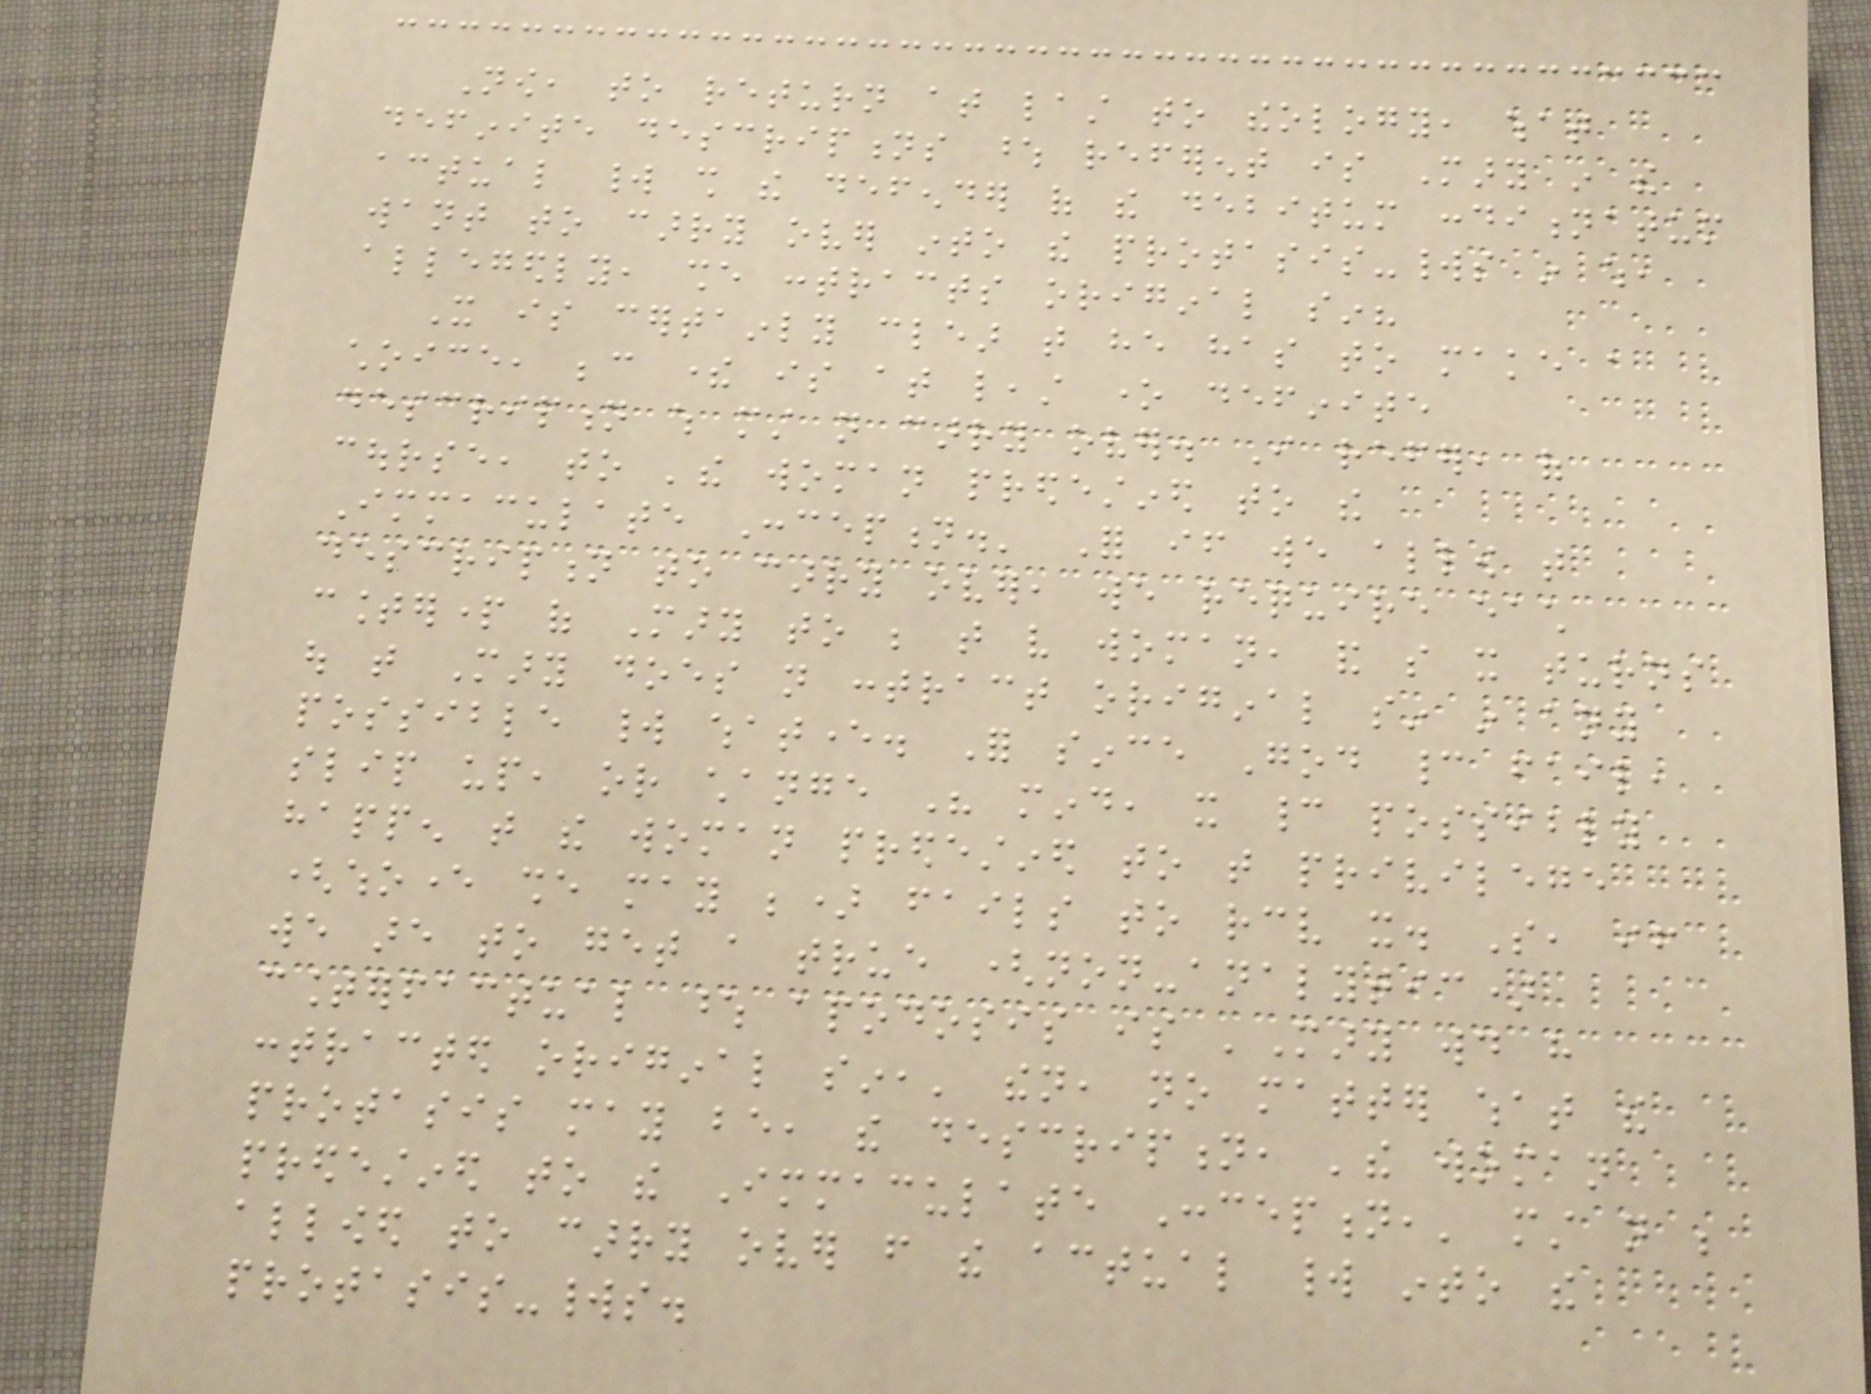Now, to return at last to theology, what
definite descriptions whose referent is Mary in the
actual world shall the defender of the debitum conditionatum
want to carry over into the protasis-worlds in which,
allegedly, she contracts original sin?
It is certainly clear that he has to make a
choice, because there is at least one definite
description which must not carry over. I refer, of
course, to 'the woman predestined to the
Immaculate Conception.' For if we allow that
description to carry over, we require each
counterpart of Mary to be that very woman, and so it turns
out that Mary does not contract original sin in any
possible world whatever. For since God cannot fail,
slip up, or change His mind, it cannot possibly
happen that the woman predestined to that privilege
(whoever she may be) fails to receive it. So, if
we are to get a true (non-analytic)
counterfactual whose apodosis is 'Mary would have
contracted original sin,' then, no matter what the
protasis may be, the description, 'the woman
predestined to the Immaculate Conception,' must not be
allowed to carry over from the actual world into the
protasis-worlds.
